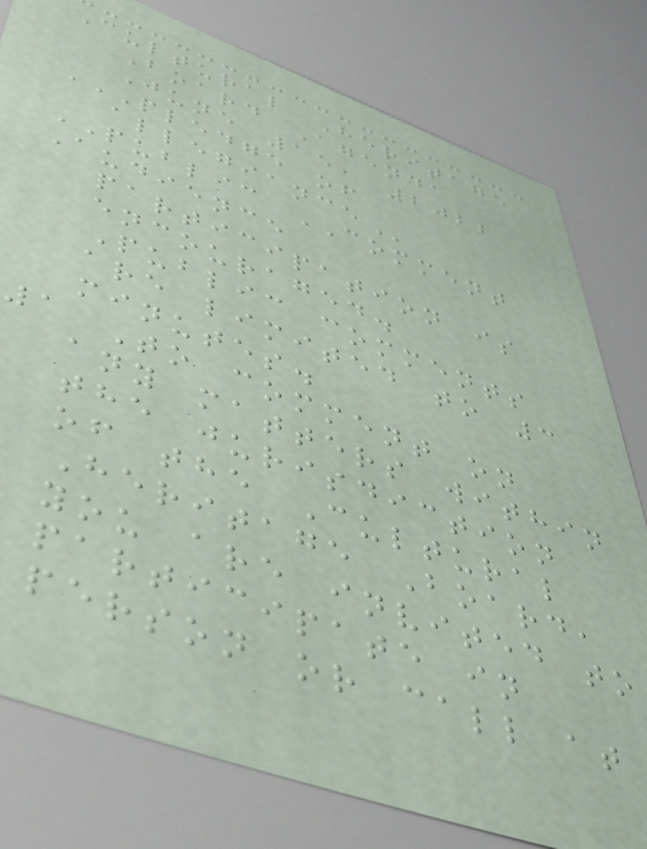Cultural Heritage
Board Agenda
June 15, 2022
PLEDGE OF
ALLEGIANCE
PUBLIC COMMENT
Audience
participation is
encouraged.
Public comments
are limited to 3
minutes.
1 To comment on
any matters within
the jurisdiction
of the Cultural
Heritage Board,
you are invited to
participate in
person or call at
